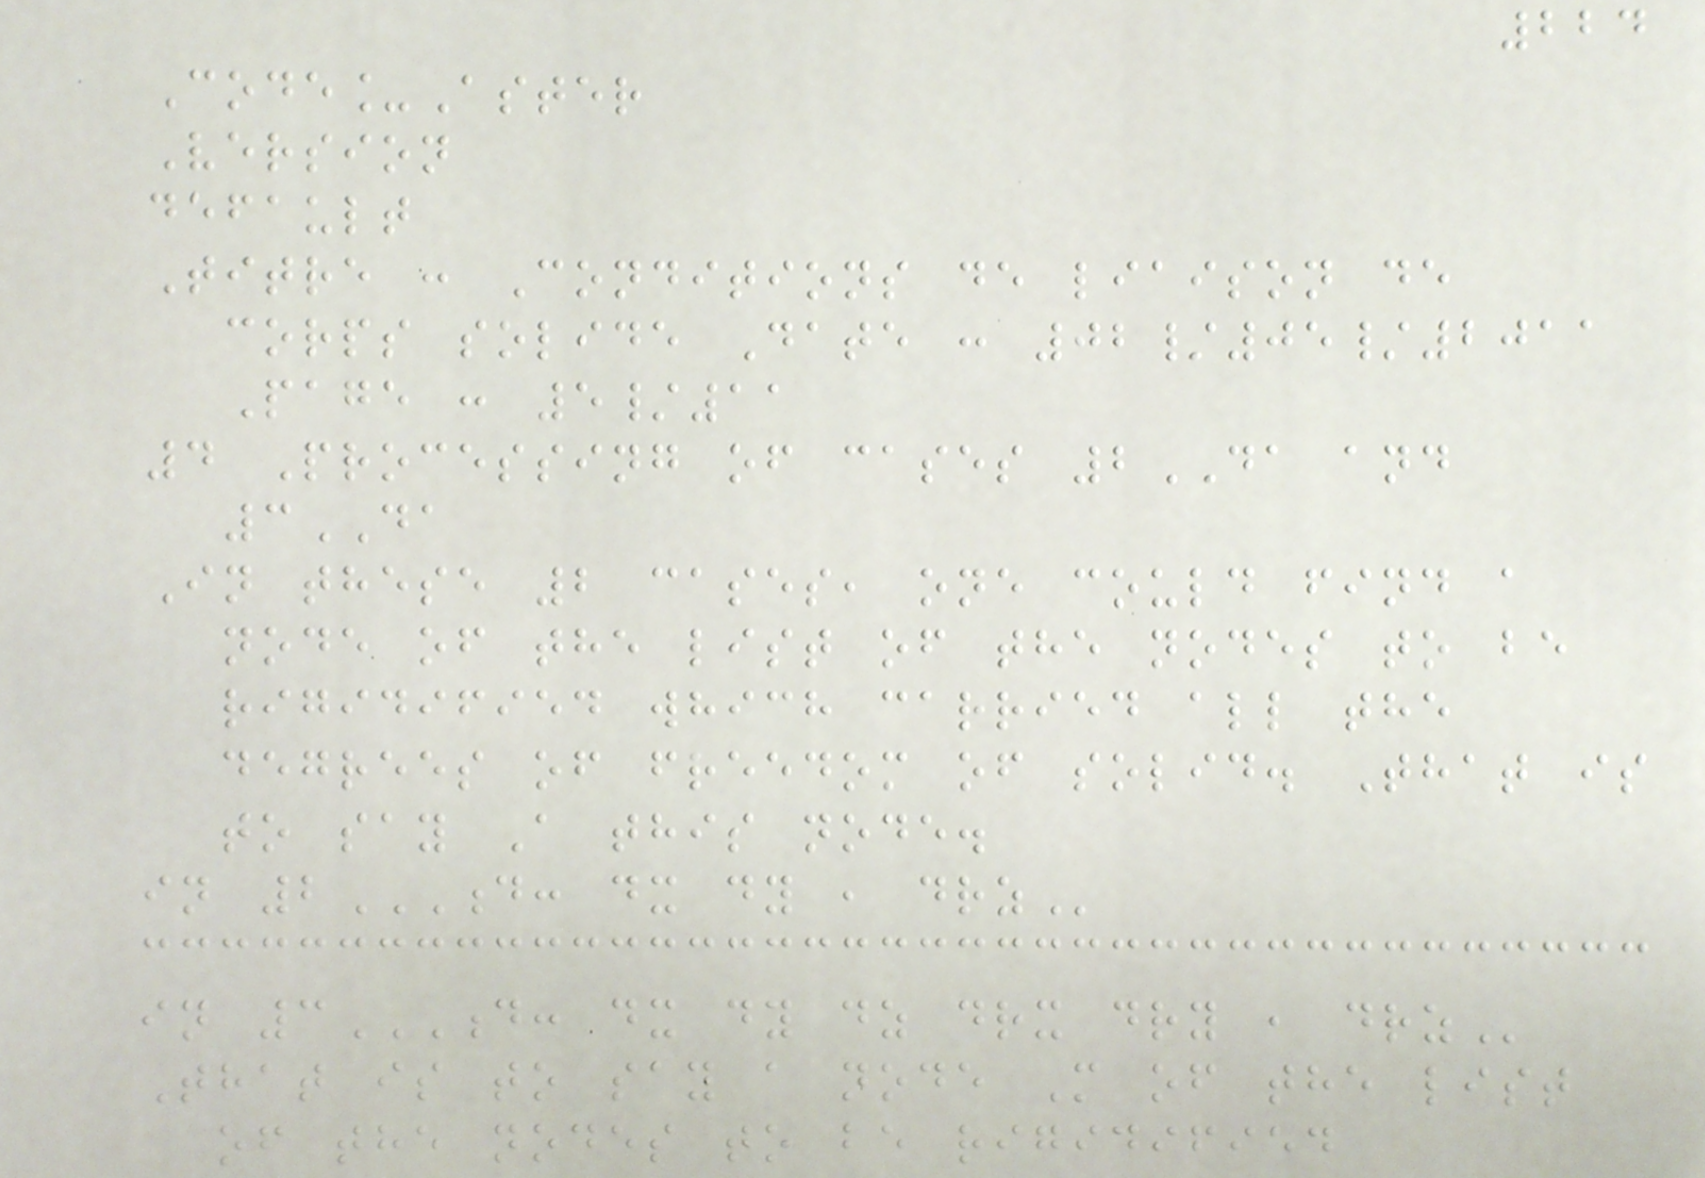224
Code_Aster
Version
default
Titre : Conditions de liaison de
corps solide Date : 02/05/2011
Page : 5/11
4 Processing of cases 2DA and
3DA
In these 2 cases, one could find a
node of the list of the nodes to be
rigidified which carried all the
degrees of freedom of solid. That is
to say A this node.
in 2D: DX DY , DRZ
in 3D: DX DY DZ DRX DRY , DRZ
That is to say a node M of the list
of the nodes to be rigidified
